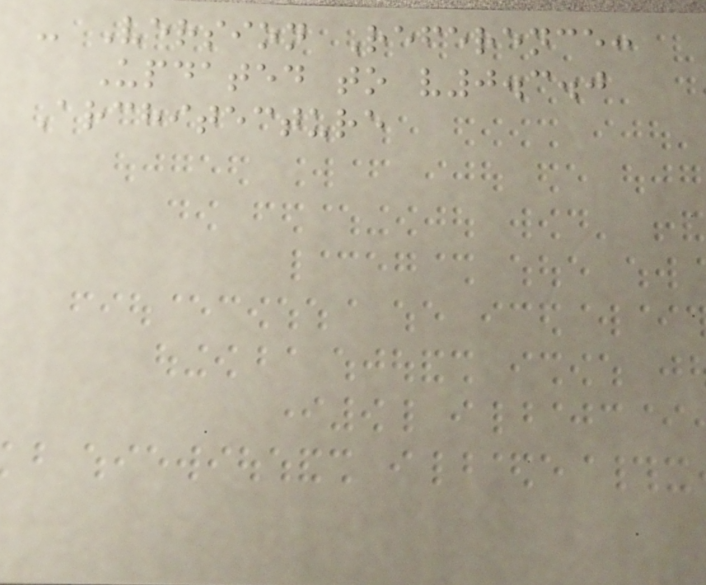- Version Reference:
Updated to v0.3.0
Architecture
